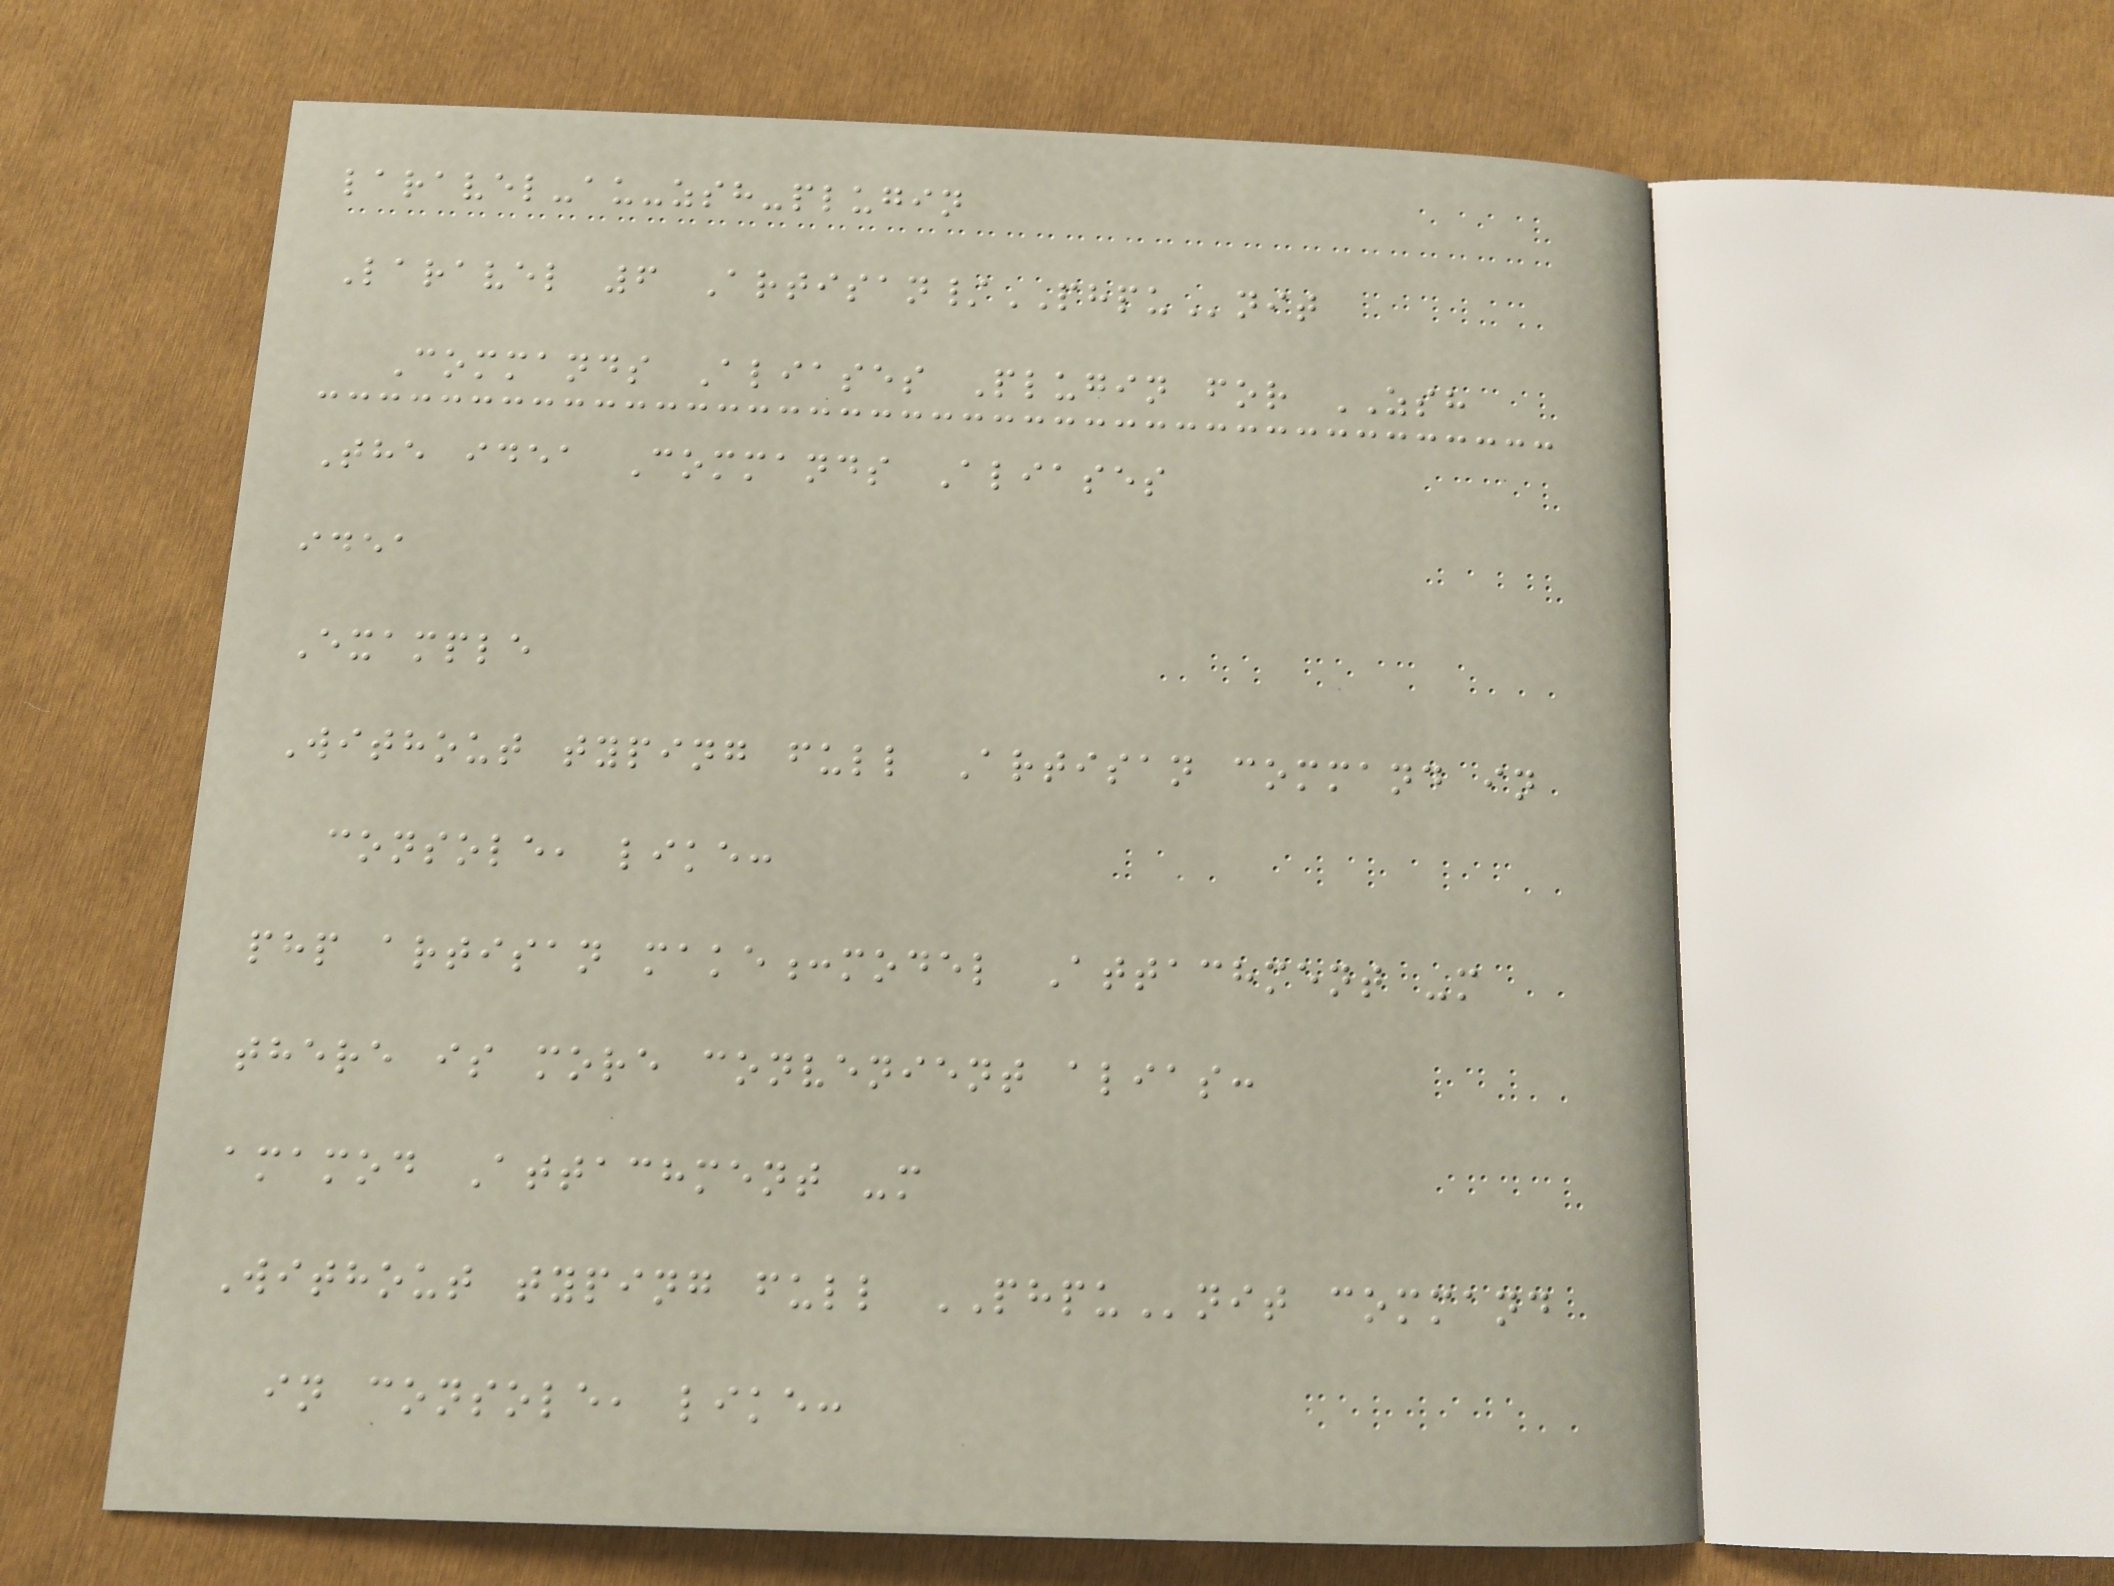laravel-au-zsh-plugin
Laravel 6 Artisan/PHPUnit
Commands Aliases Plugin for ZSH
The idea Commands Aliases
idea
Example
Without typing full Artisan command in
console, like:
php artisan make:model Attachment -m
there is more convenient alias:
amamod Attachment -m
Without typing full PHPUnit command
in console, like:
